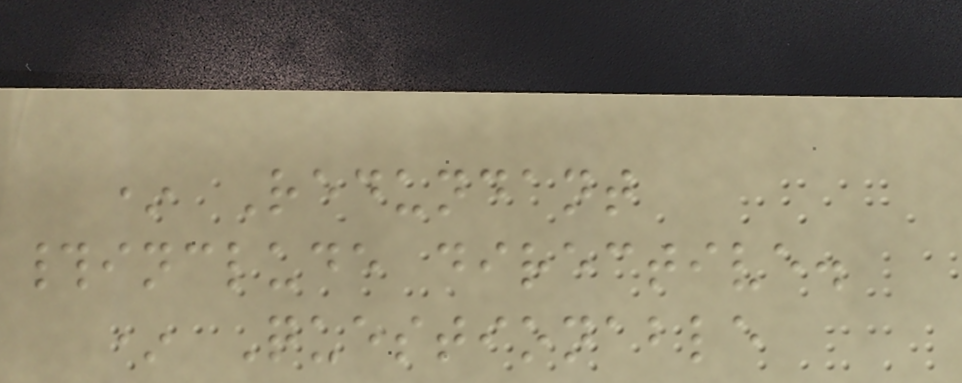* Redundant
#include directive.
* Questionable
